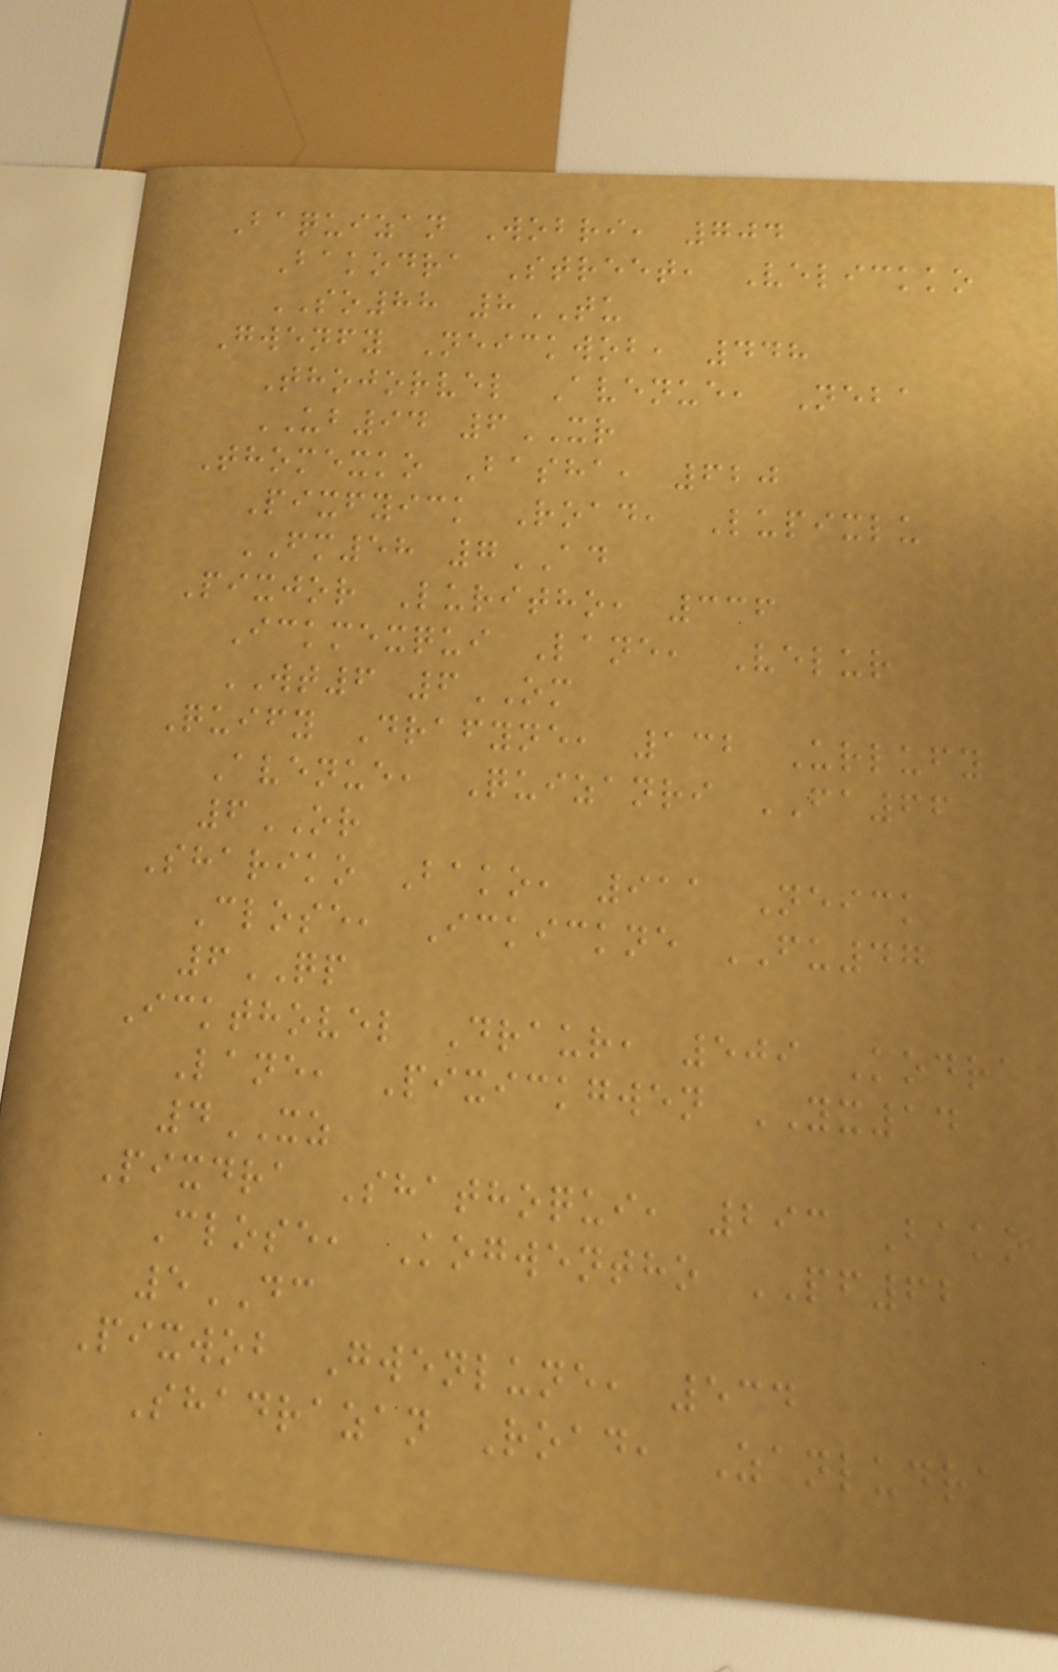Baquizan Wobri, 704
Bakodra Street, Velickko
SO88 8TU
Gwenfy Neickwob, 448
Thojorvel Avenue, Neba
UB94 6XR
Thomexko Basha, 620
Pixfyick Road, Lupixlu
FM58 7AD
Pixjor Luritho, 336
Ickmexqui Lane, Velur
WT6 6OM
Quify Drafyne, 132 Urlufy
Avenue, Quizanri FA66
6OR
Shariko Bako, 911 Neick
Close, Ickickne FU47
6QP
Ickthovel Draur, 509 Kodra
Lane, Pixickgwen YX14
4XZ
Pixdra Shathoqui, 293 Bako
Close, Kogwentho PF62
5DC
Pixwob Gwenlune, 534
Shadrazan Road, Zanludra
